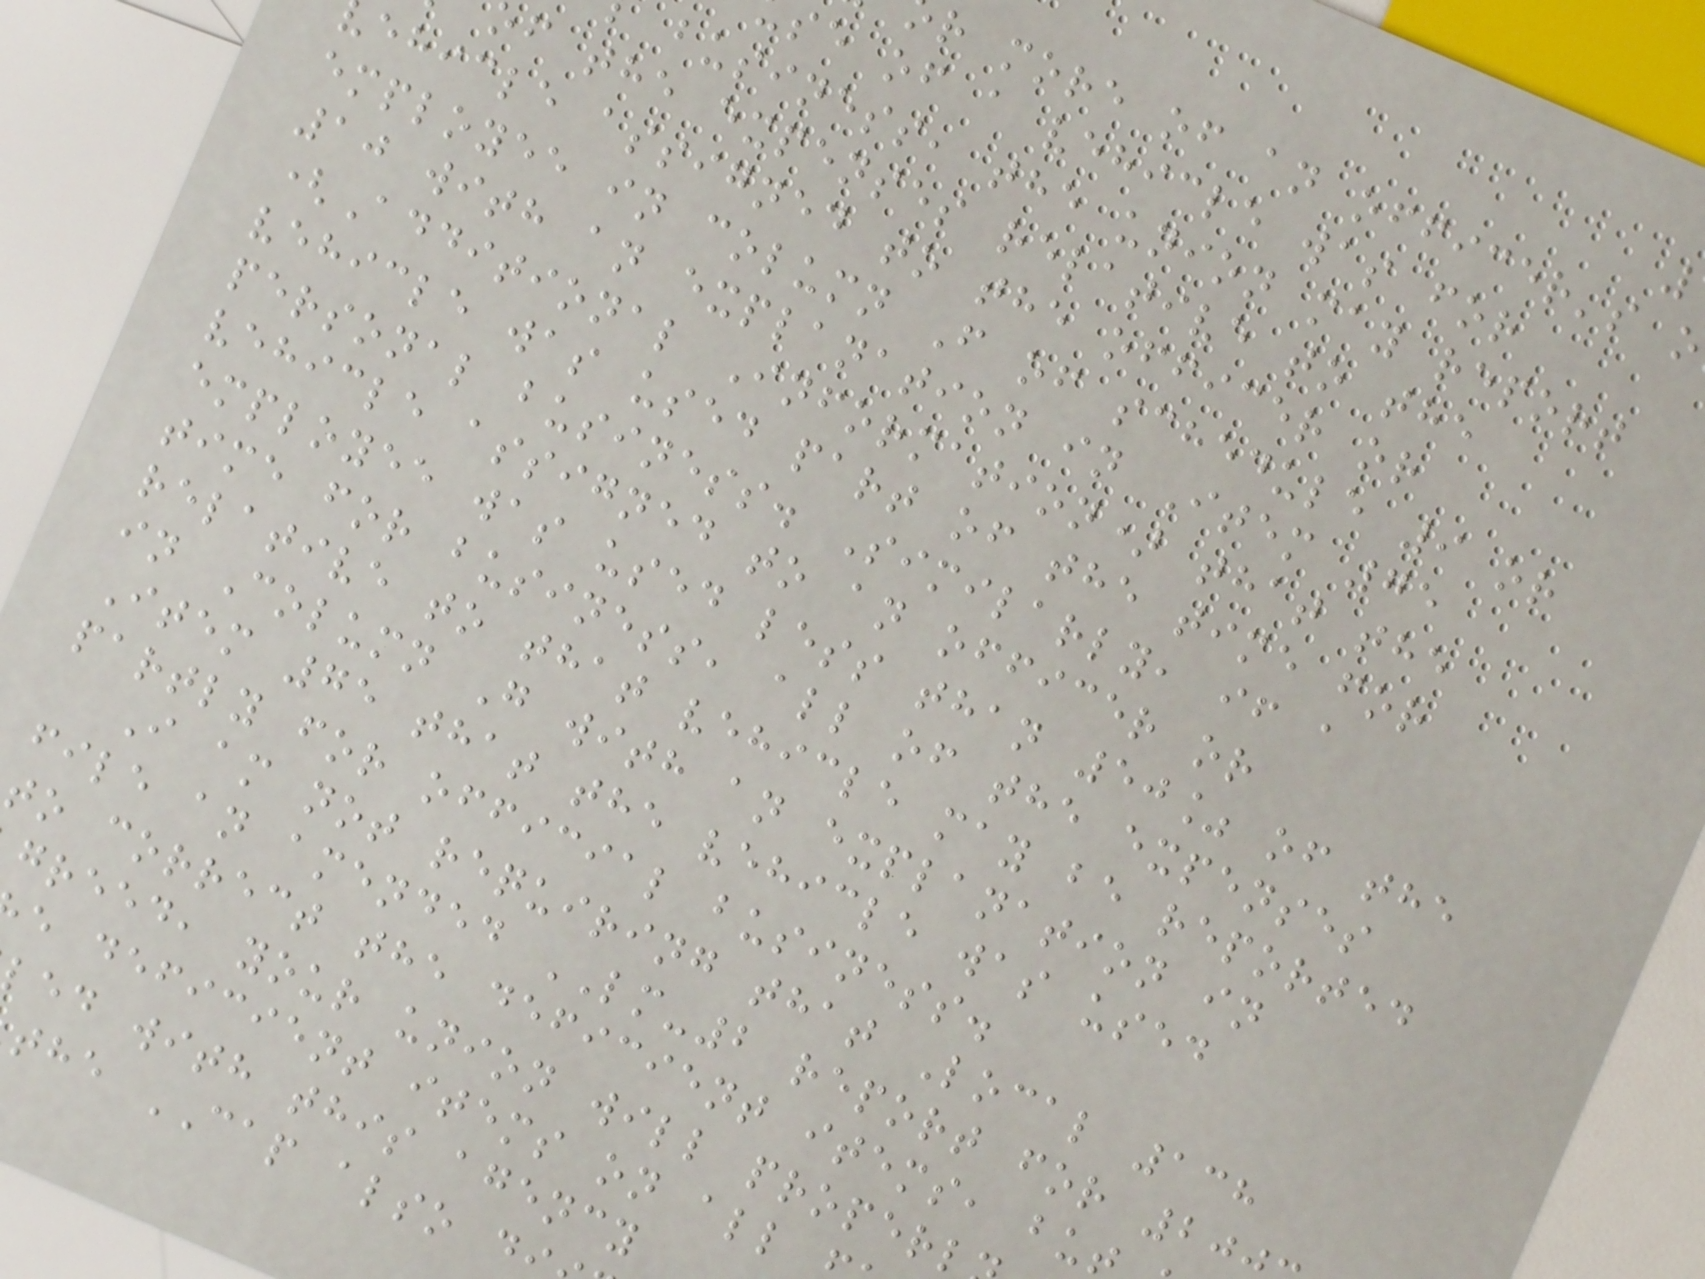r more of an officer's o
se of a vehicle was for
business, the union may report
of the expenses relative to the
ehicle assigned to the officer or
employee in column F of schedule 9 or
10 with an explanation in Item 75
(Additional Information) that the
vehicle was used part of the time for
personal business. Similarly, if a
vehicle assigned to an officer or
employee was used less than 50% of the
time for business, all of the expenses
relative to that vehicle may be reported
in Column G with an explanation in
Item 75 that the vehicle was used
partly for official business.
I am not requiring that Local 138
file an amended LM-2 report for 20
to correct the deficient items, bu
greed, your union will properl
e deficient items on all
led with this agency
the CAP also d
